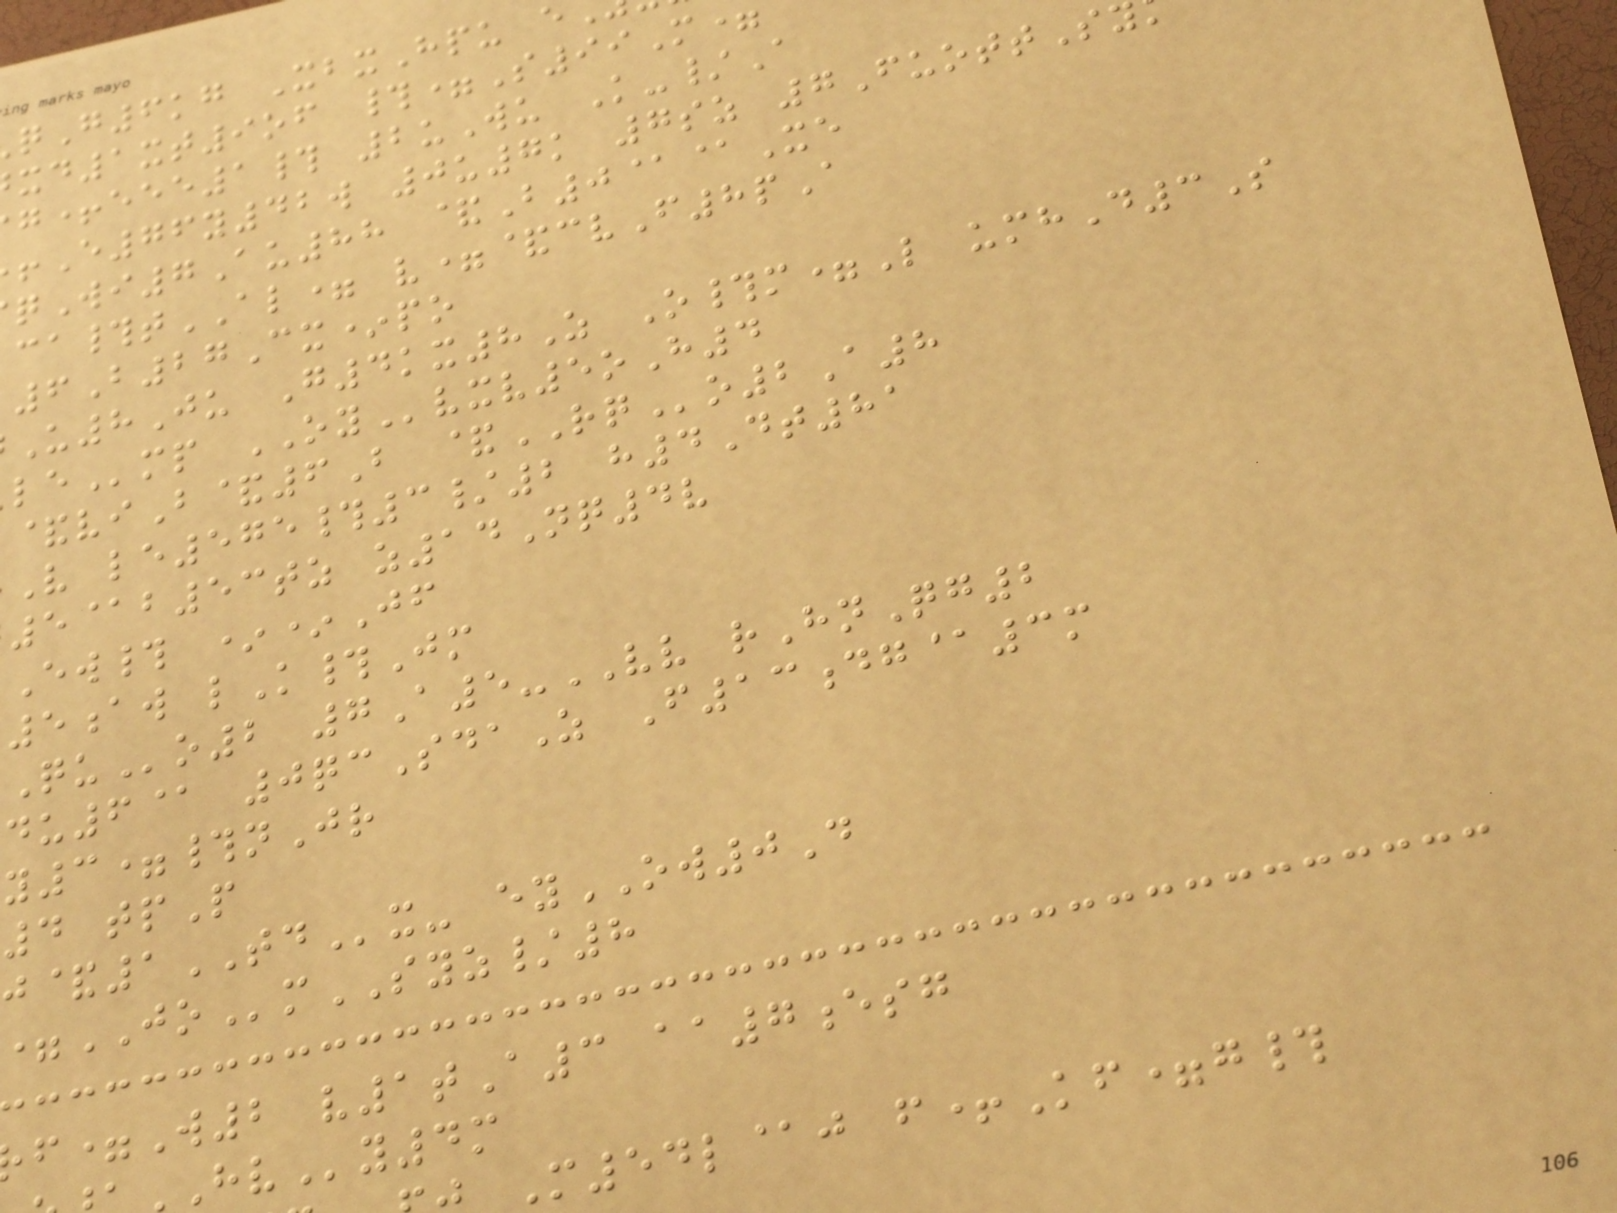qG6kg XbxHpu e
xd1xt9of #=S99M
+eee1# 2uWu K-/A
E76y42w 0u7k 7sz 7FuottS
qWi7Au88 &B0@@Xe
ca#tAL= v=&cvF8pA
6B27Cx*po
U8Ju G4kx8Z O#m=L umhD3S
mp OYvxv5oH4
&viB&6B &RQo2A8
V le575#3/2 h4Dt81
5@b53tz z14Nq4v
ew# **Jf
5aw lK#Jm
o2 7A5-VV rHnQg2
u6@ 0qcSdaZ F13dg@3m
y3=#nJr
4 tpP
&1TDx- eyOW0D
=JOmSYZ/8
f=W2 v1tA3 aa7esg
y4m
M54l@j f+Kf=g#
